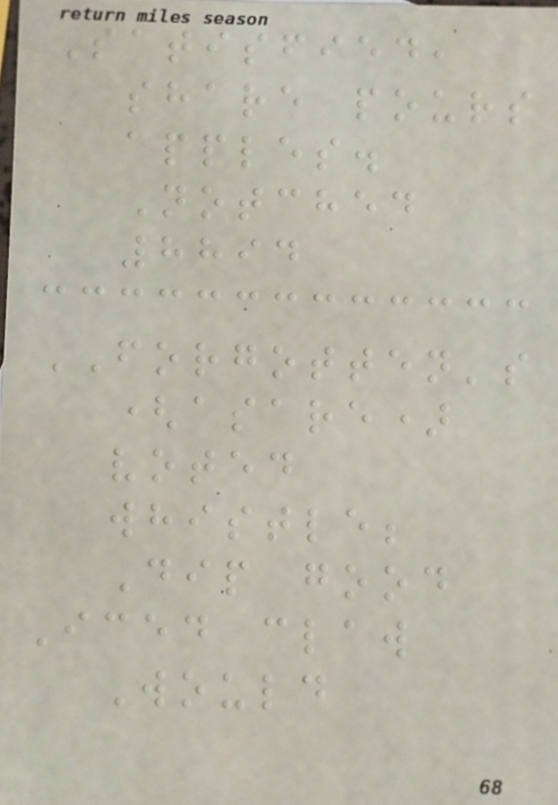Satisfied,
share pours
apples.
Notched
8894
FORGOTTEN's
(asare)
voted
whistle;
Dip good
Iced claw
Would
